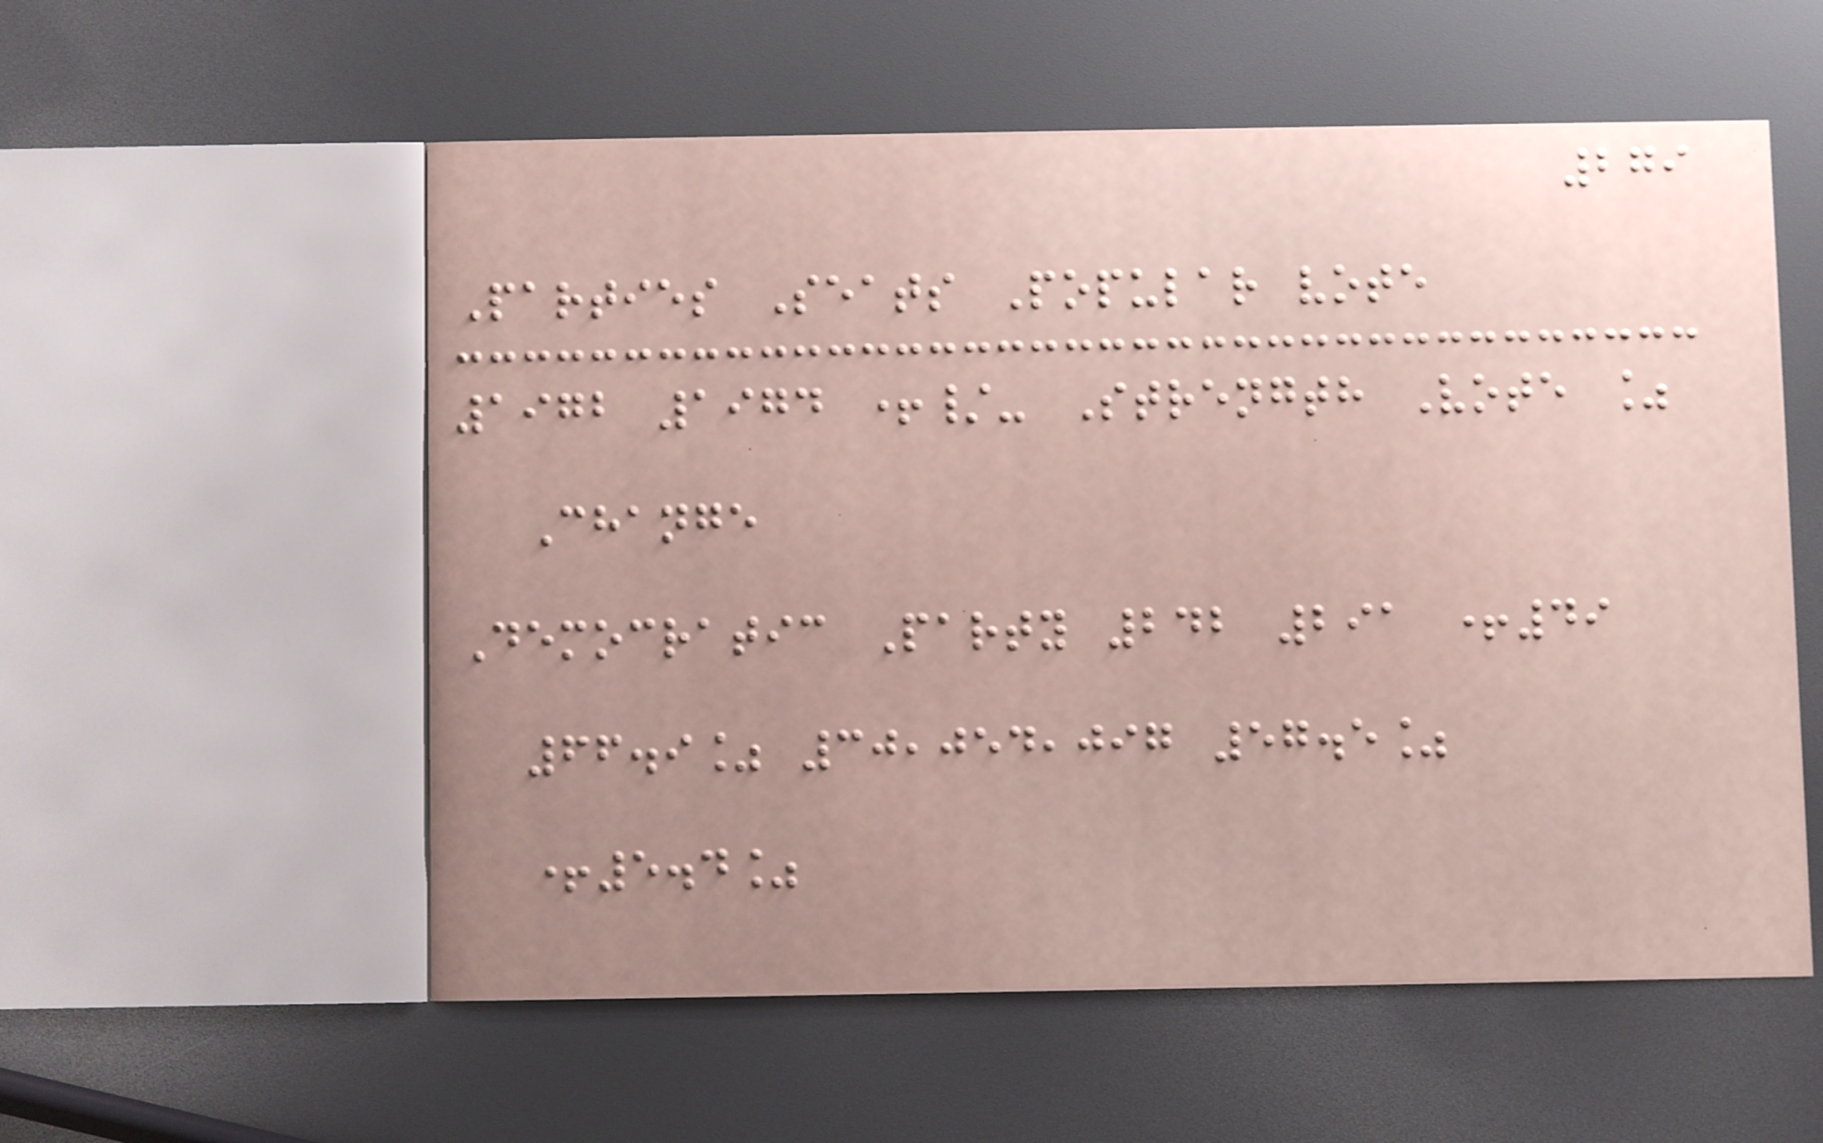279
Parties Seats Popular vote
1972 1974 +/- Strength Vote %
Change
Democratic Party 242 291 +49
66.9% 30,054,097 57.5%
+5.4%
